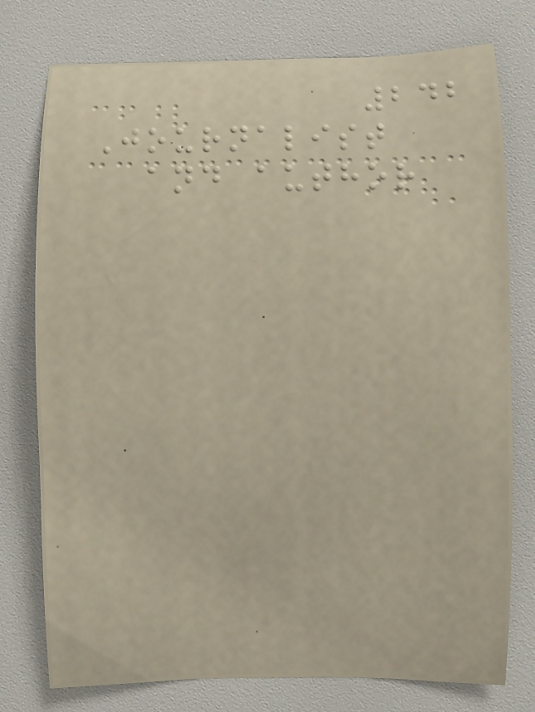242
Journalist
and author
